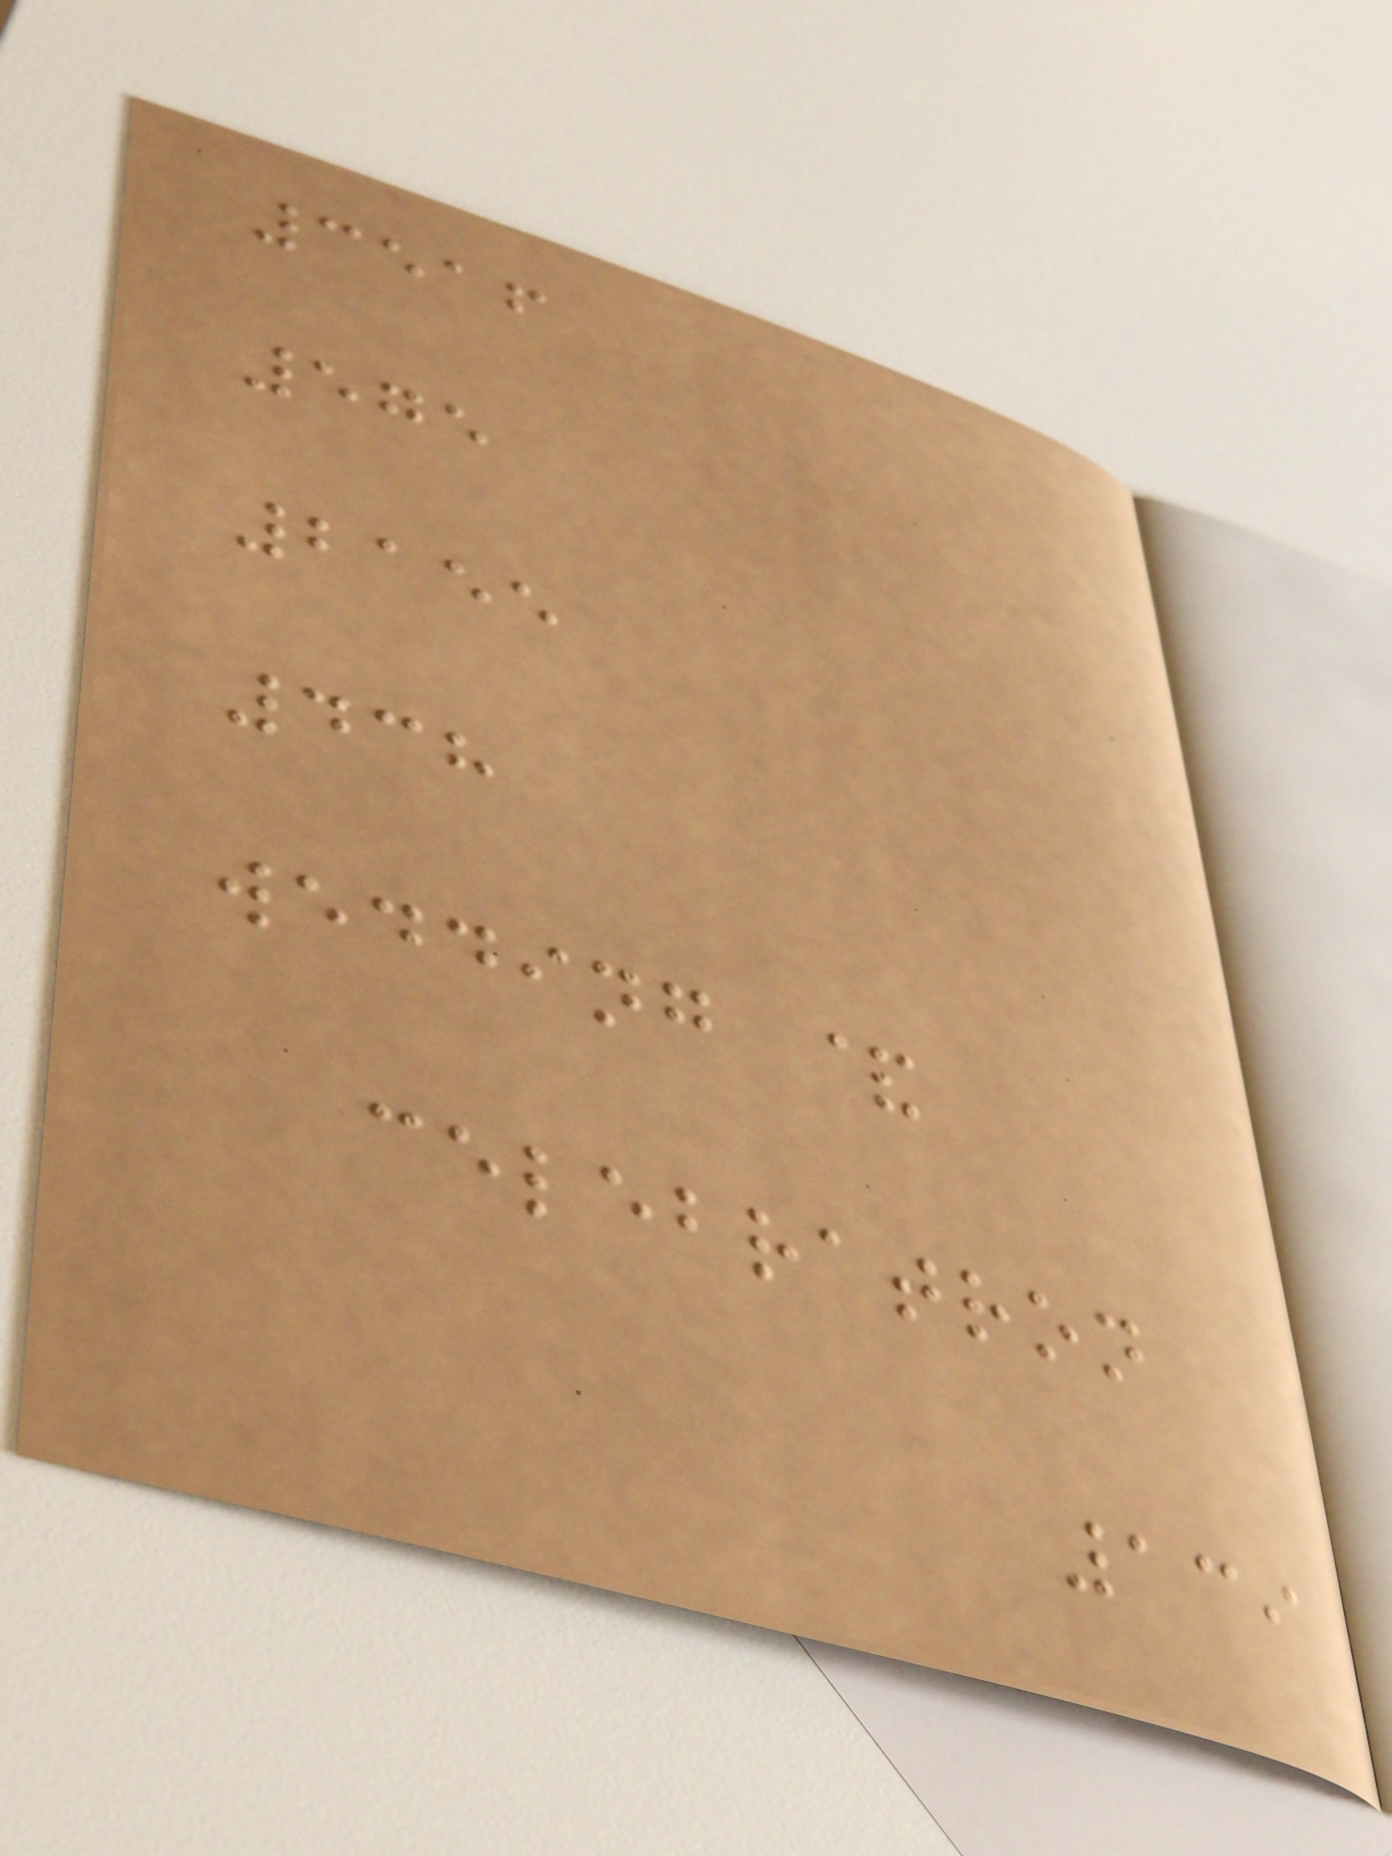3516
575
2155
438
wedding &
celebratron
139
